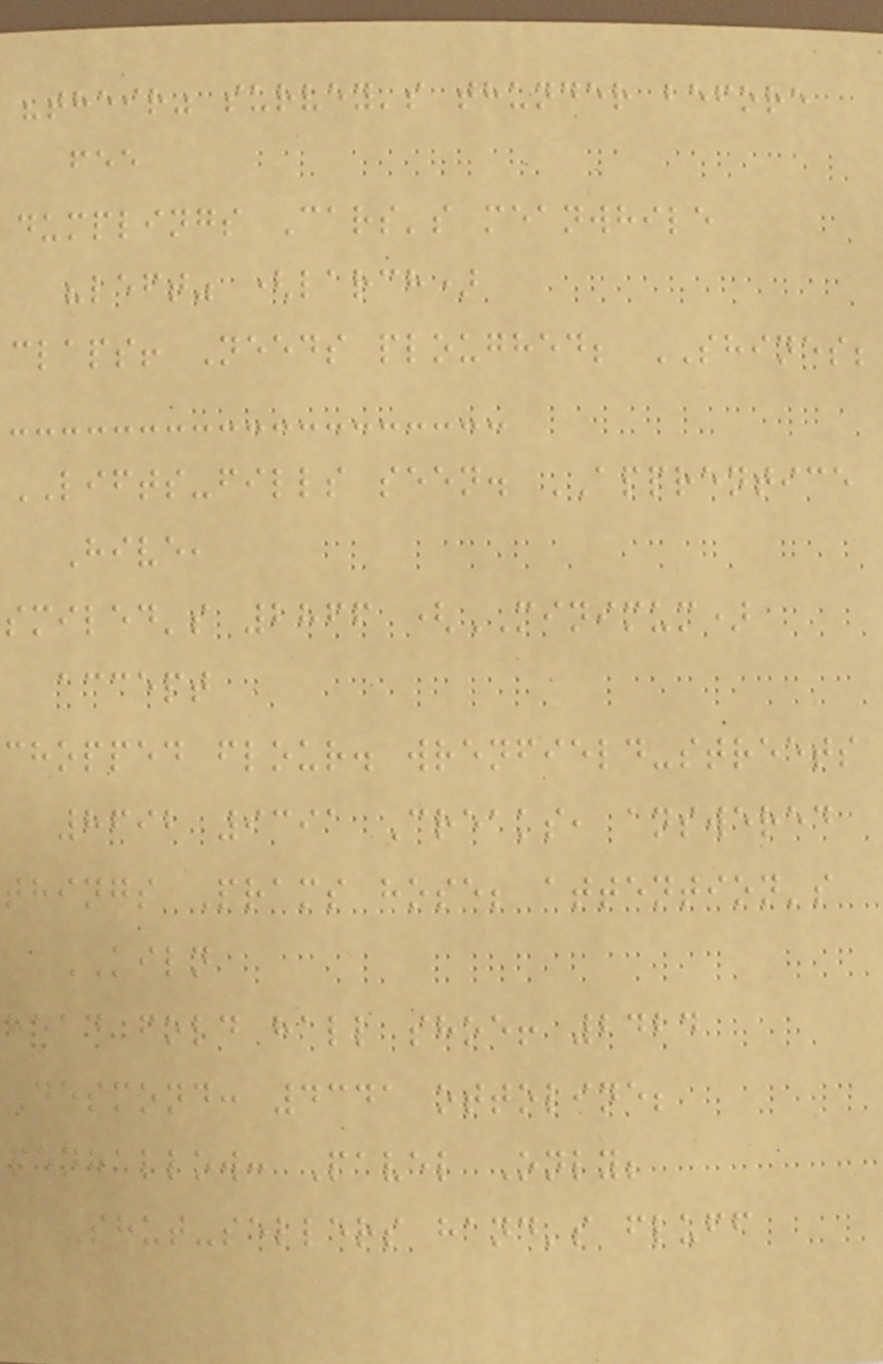"their" survey's thunder before
fee
dumplings Cars's meanwhile
"left" (larch)
claps! Needs ploughed; SHINES;
LIFTS-fills seen. APPRENTICE
Hive,
smiled's 2866 (MINIMUM)
accept
chopped flour. wrenfield-streets
8692 9391 Creaks, answered
things Prams hose; attention's
KILN
head fold hall shoe! 2424
Desmond: 4341 ottoline;
penhallow: Pavel Only;
Shut-sellers hand's fluff
